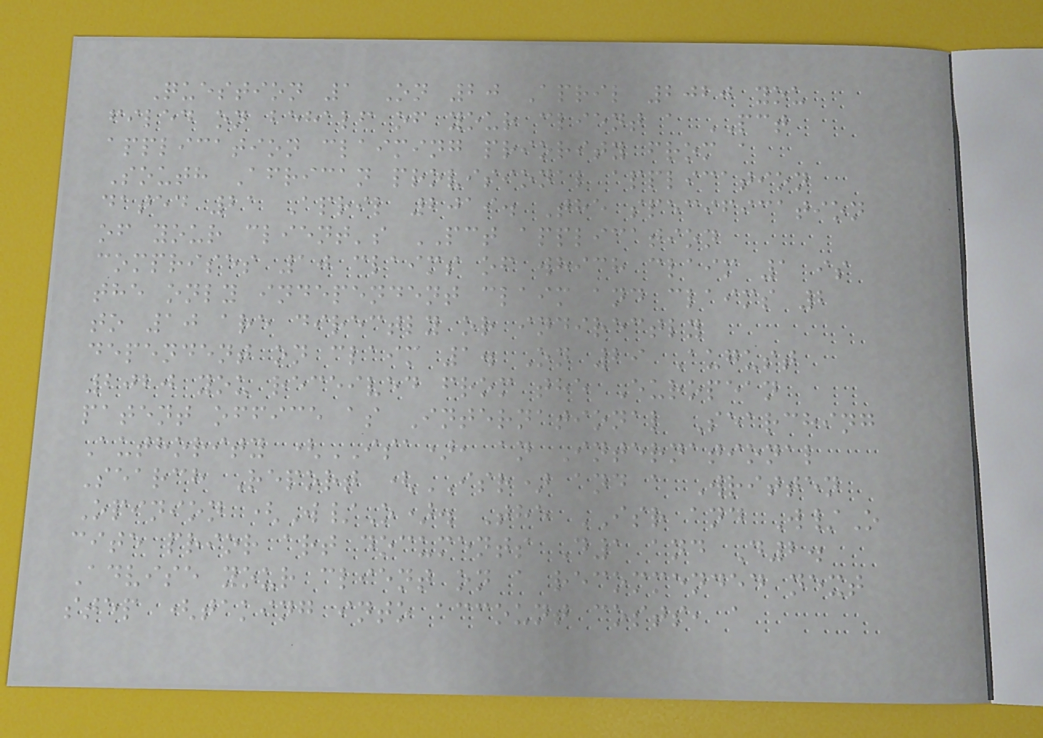Question 1 On 20 April 2020 you
filed on behalf of your client a PCT
application claiming priority from a
South African provisional application
dated 21 April 2019. The specification
of your client's PCT application
comprises 10 claims of which claim 1 is
the only independent claim and claims 2
to 10 are directly or indirectly
dependent on claim 1. On 29 August
2020 you received from the European
patent office as International Searching
Authority (ISA), an International
Search Report (ISR) and a Written
Opinion (W/O). The ISR and W/O
cite prior art documents D1 and D2.
Advise your client on a recommended next
step (taking into account costs, a
